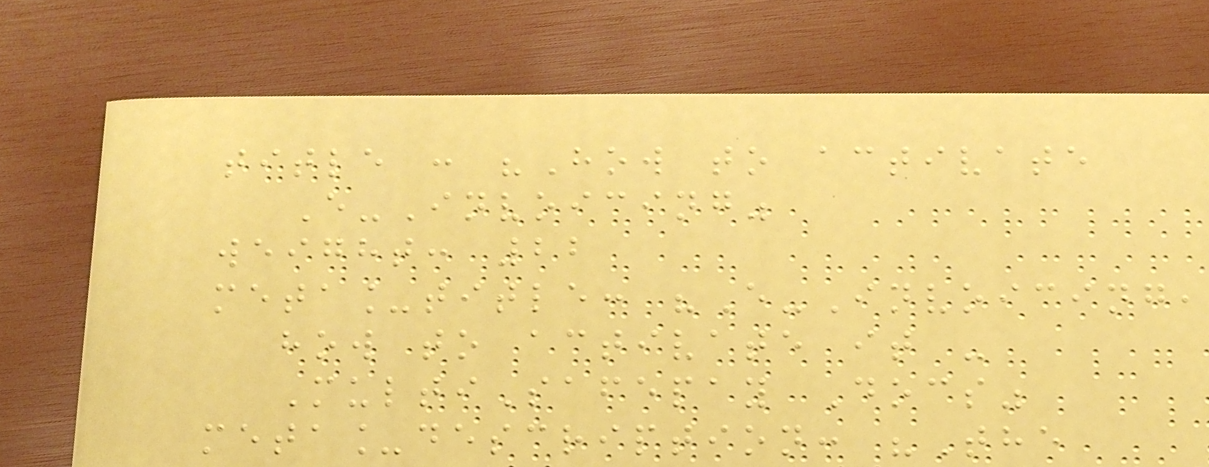title : "How to activate
E-Invoicing"
weight: 22
meta_title: "E-Invoicing,
how to activate it -
MultiSafepay Docs"
meta_description: "The
